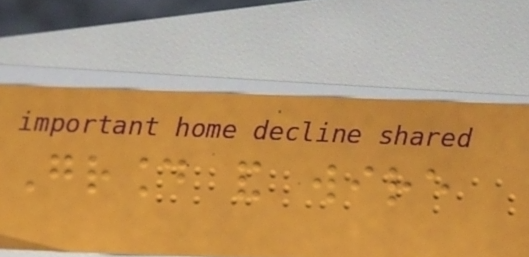Ground and wire
